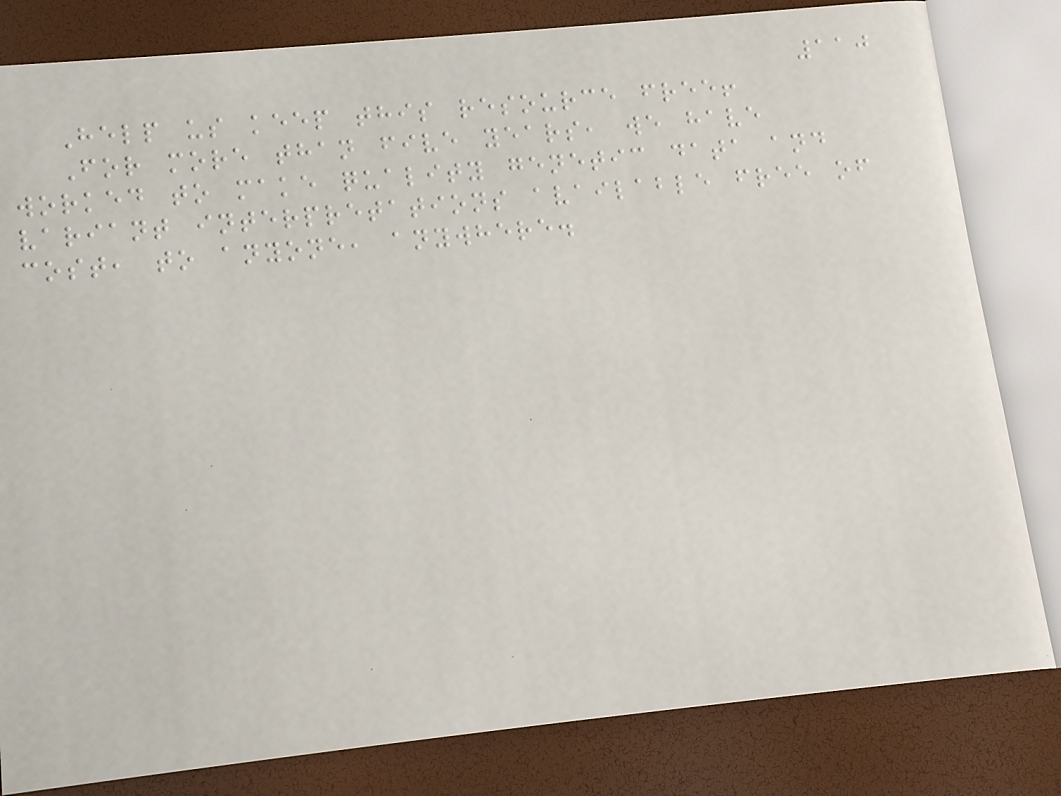110
Help us keep this resource free!
For more than five years, we have
worked to make quality genetic data and
variant interpretations available free of
cost, to anyone, anywhere.
